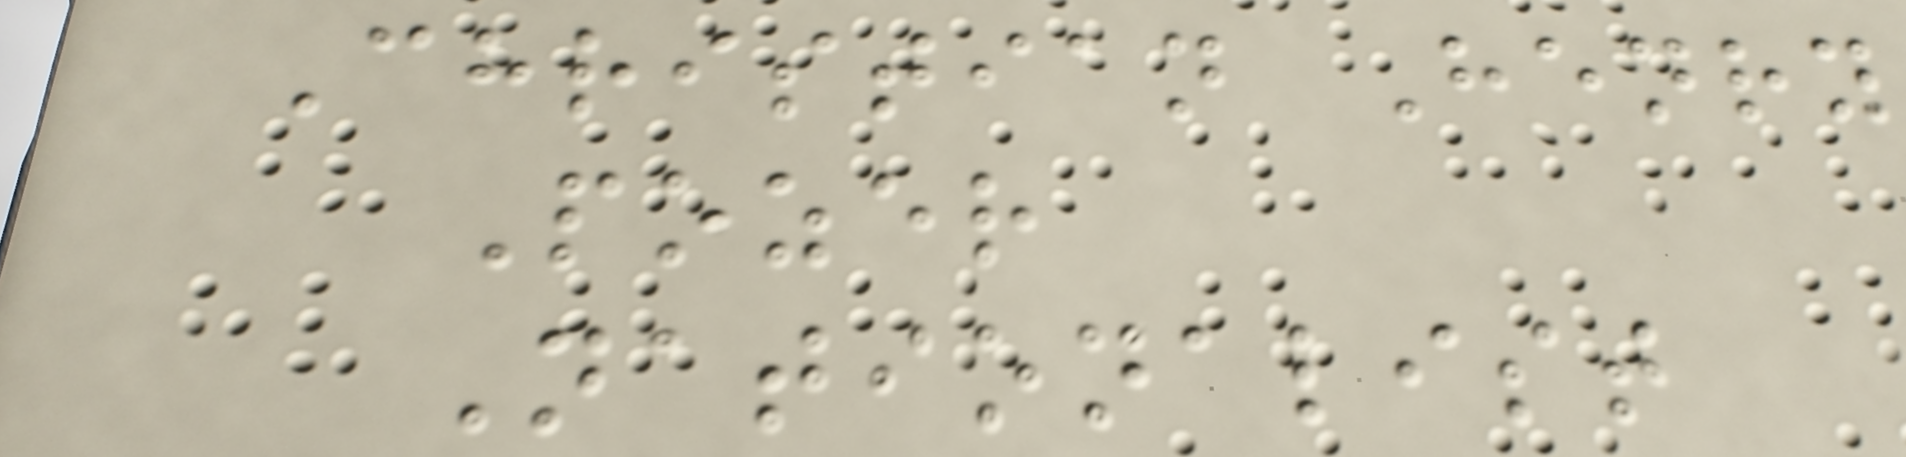Christian Henry
Pozer
Nationalist
